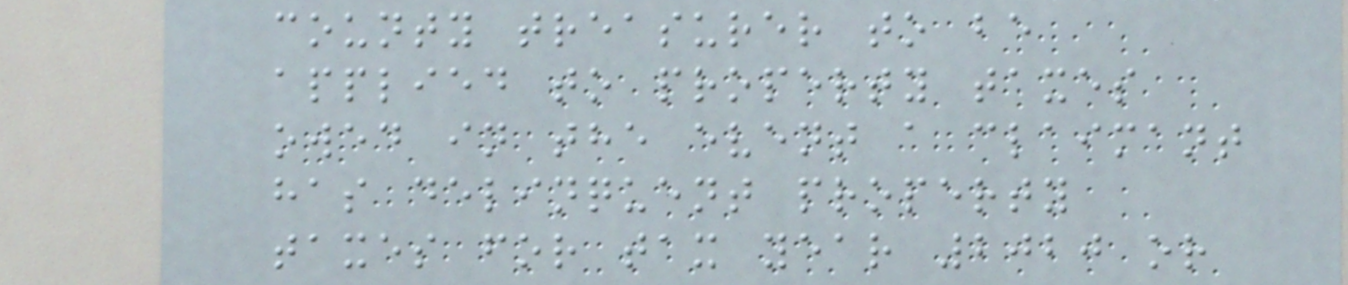county treasurer to be
applied to property taxes
owed in the event a claimant
has delinquent property
taxes for tax year 2020 or
